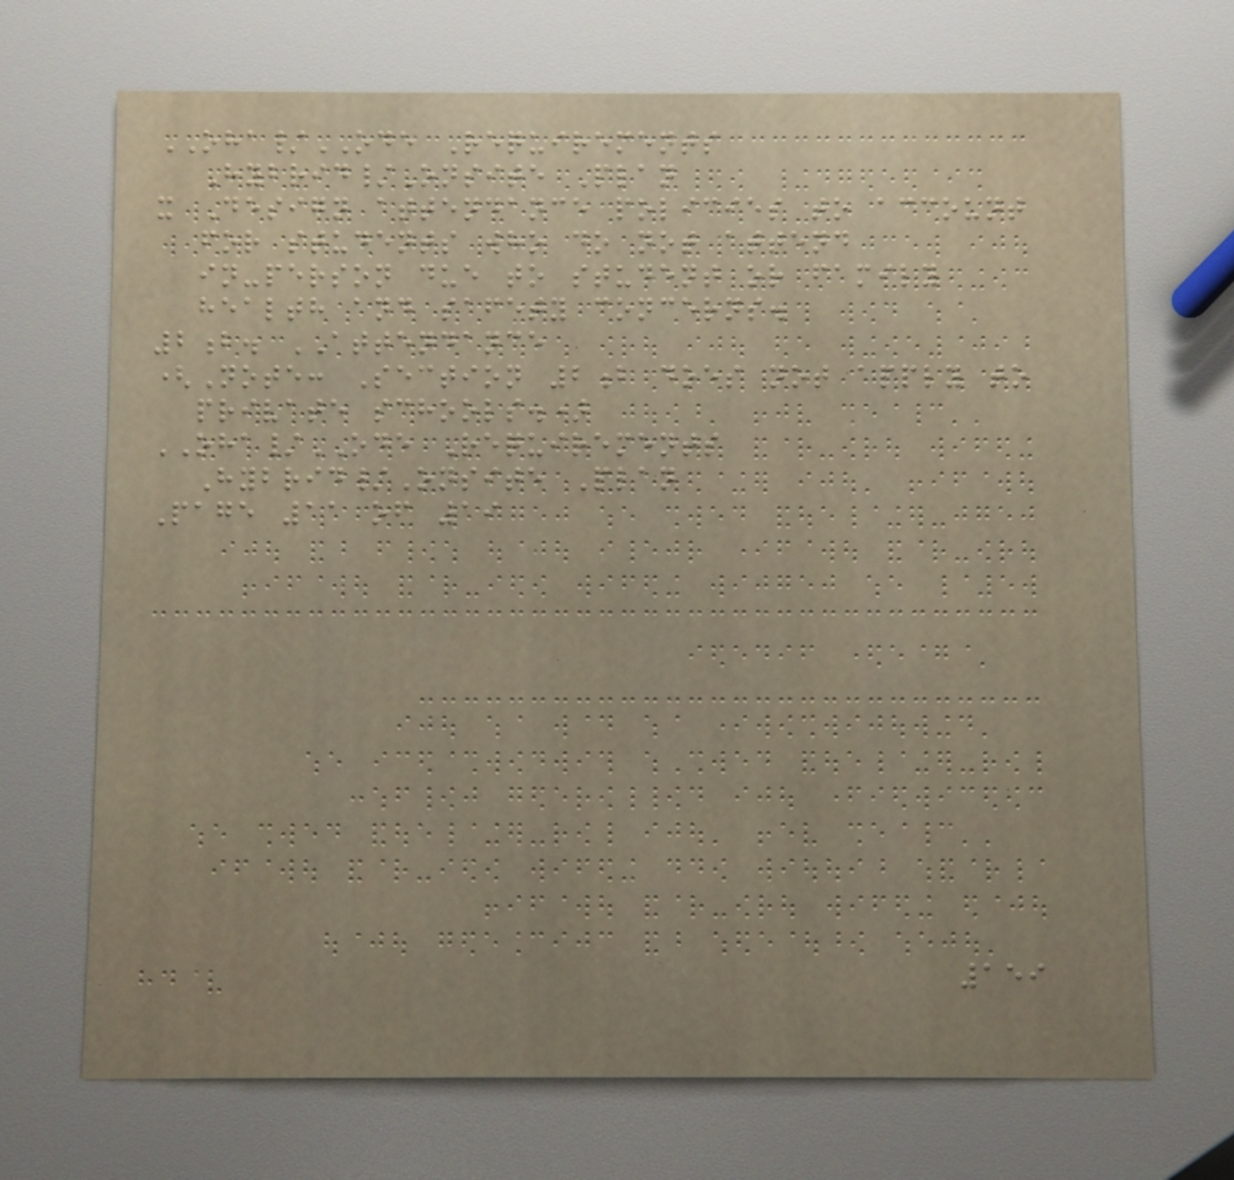OHA/ODE Requirements
Hybrid/Onsite Plan
x Design attendance policies to account
for students who do not attend
in-person due to student or family
health and safety concerns.
2b. ATTENDANCE
(Note: Section 2b does not apply to
private schools.)
OHA/ODE Requirements
Hybrid/Onsite Plan
Page 11 of 19
159
